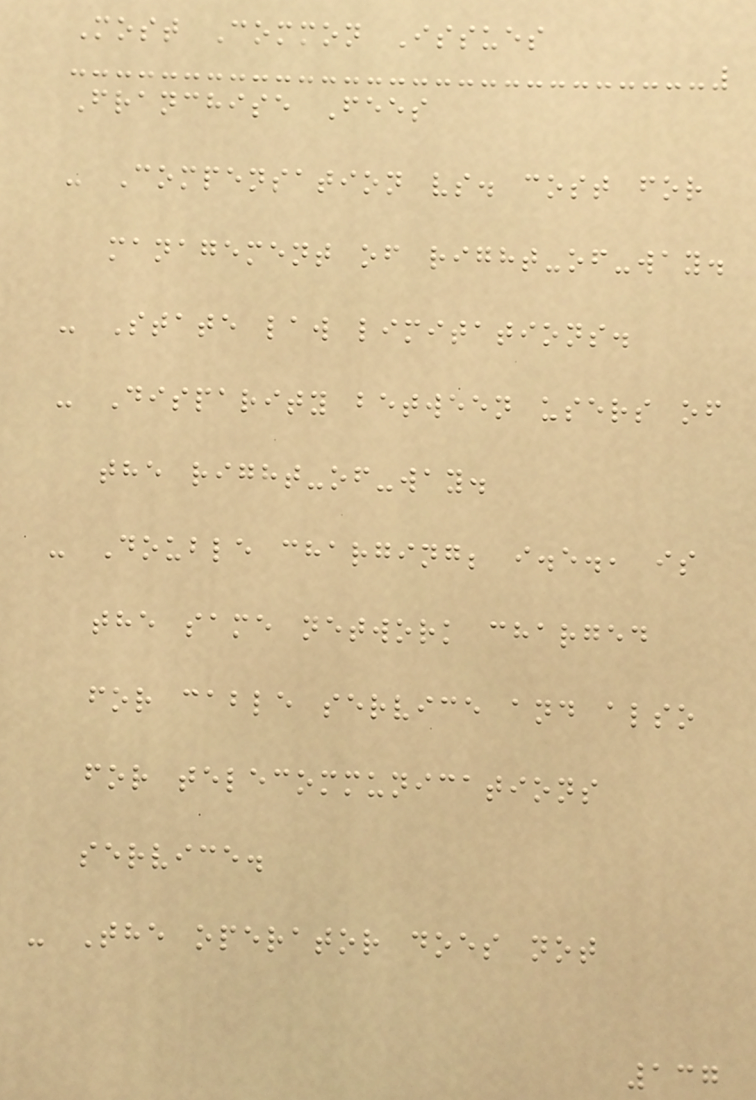Most Common Issues
Franchise Fees
- Compensation vs. cost for
management of right-of-way.
- State law limitations.
- Disparity between users of
the right-of-way.
- Double charging; i.e., is
the same network charged
for cable service and also
for telecommunications
service.
- The operator does not
137
